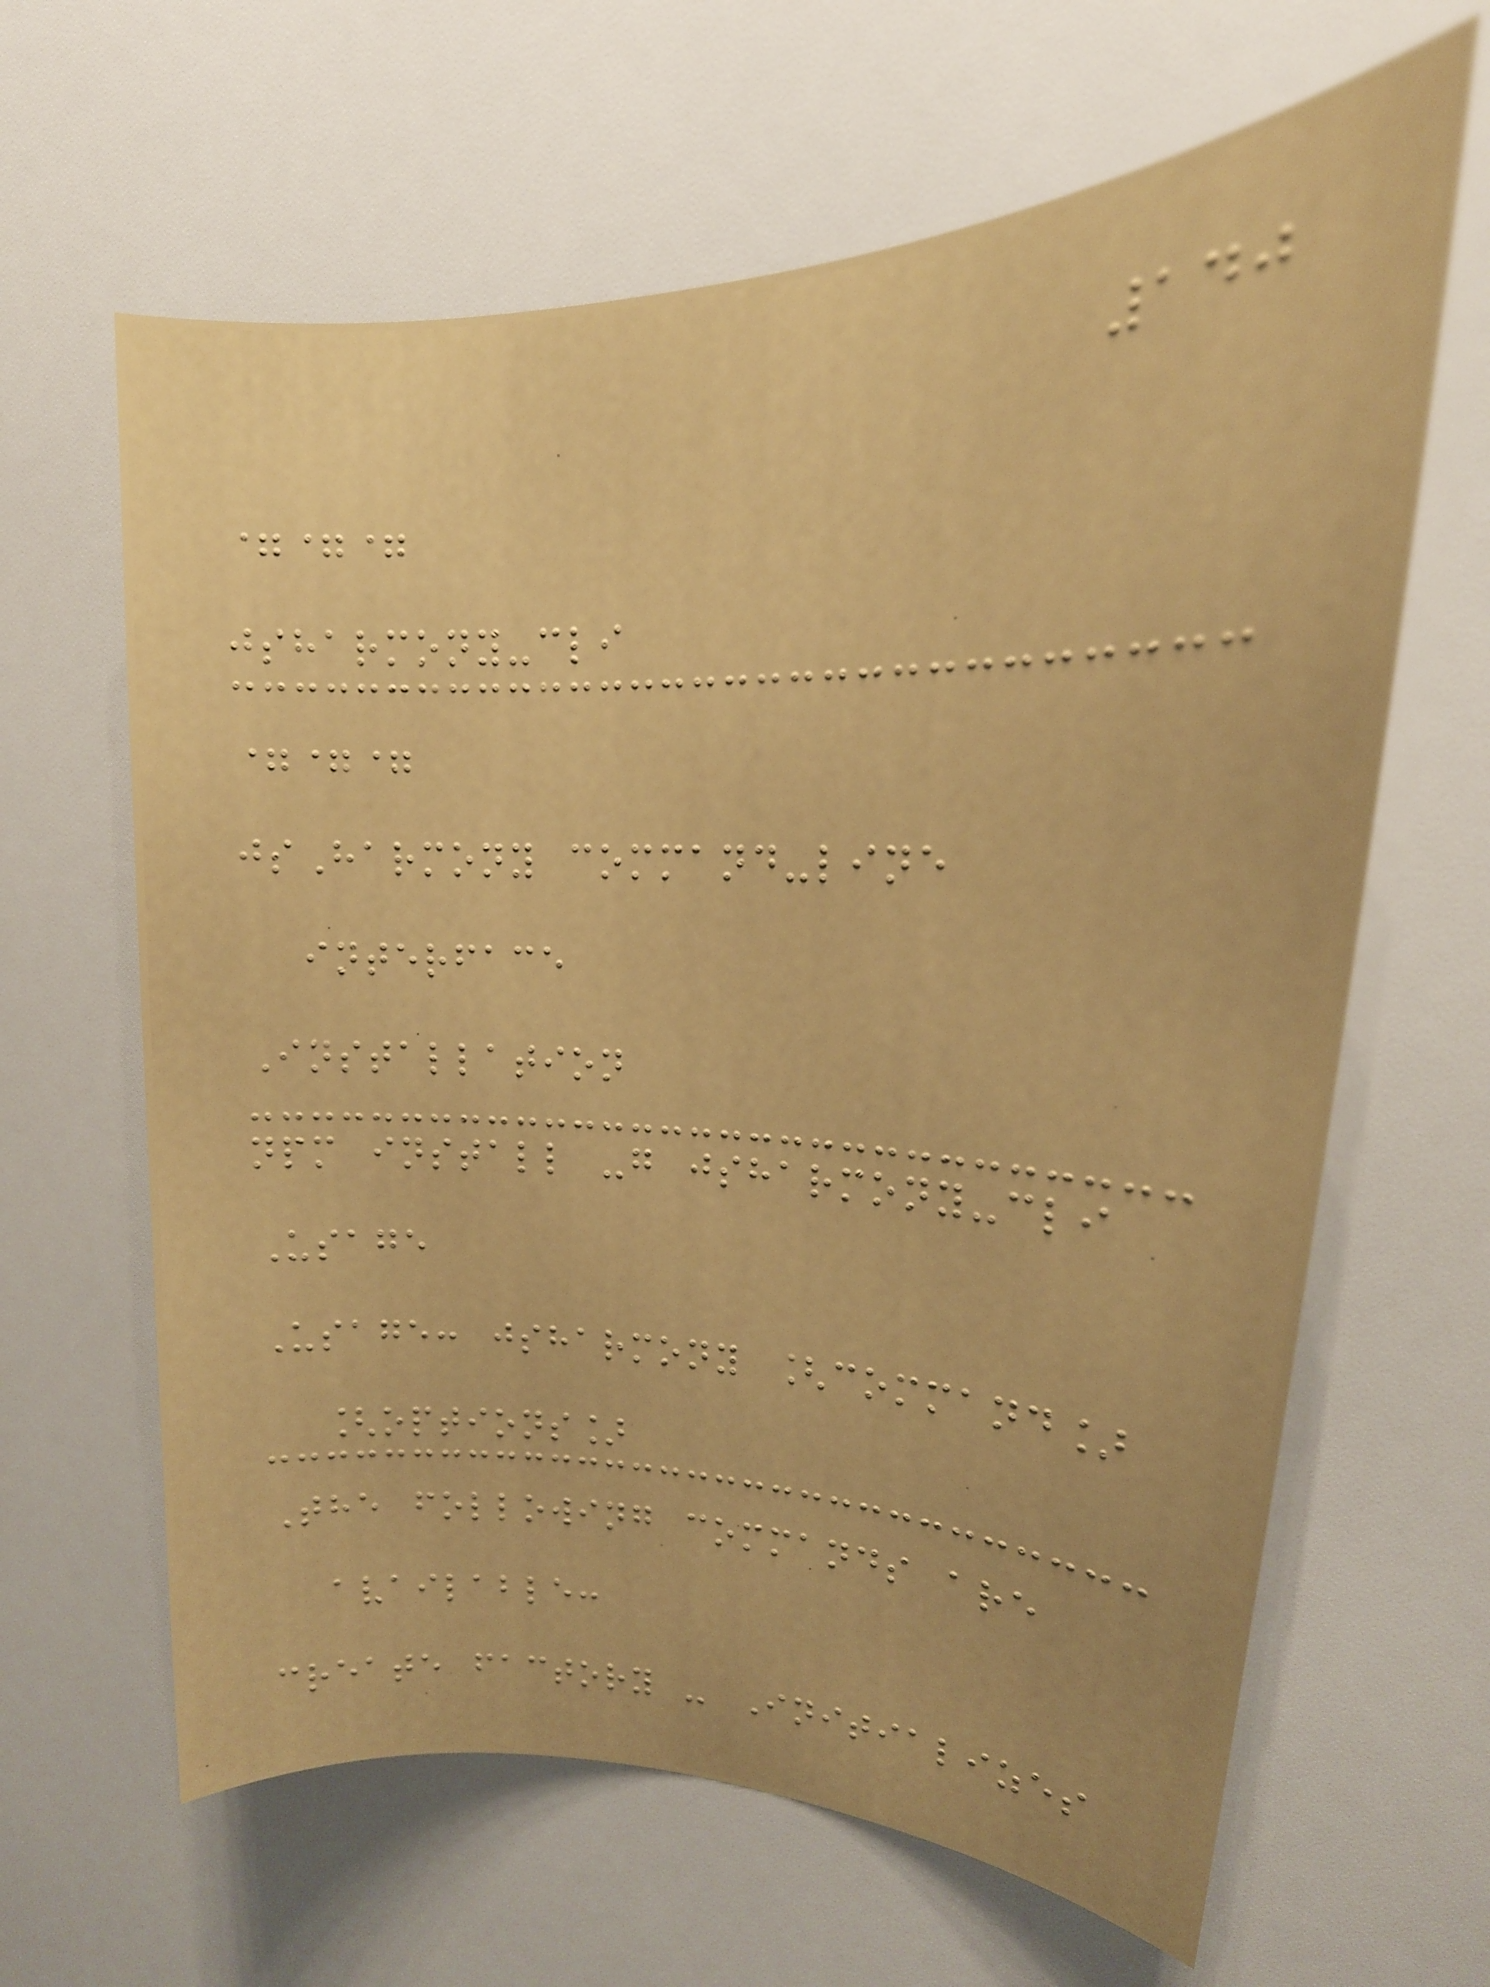140
===
jsharmony-cli
===
jsHarmony command-line
interface
Installation
npm install -g jsharmony-cli
Usage
Usage: jsharmony [command]
[options]
The following commands are
available:
create factory - Initializes
